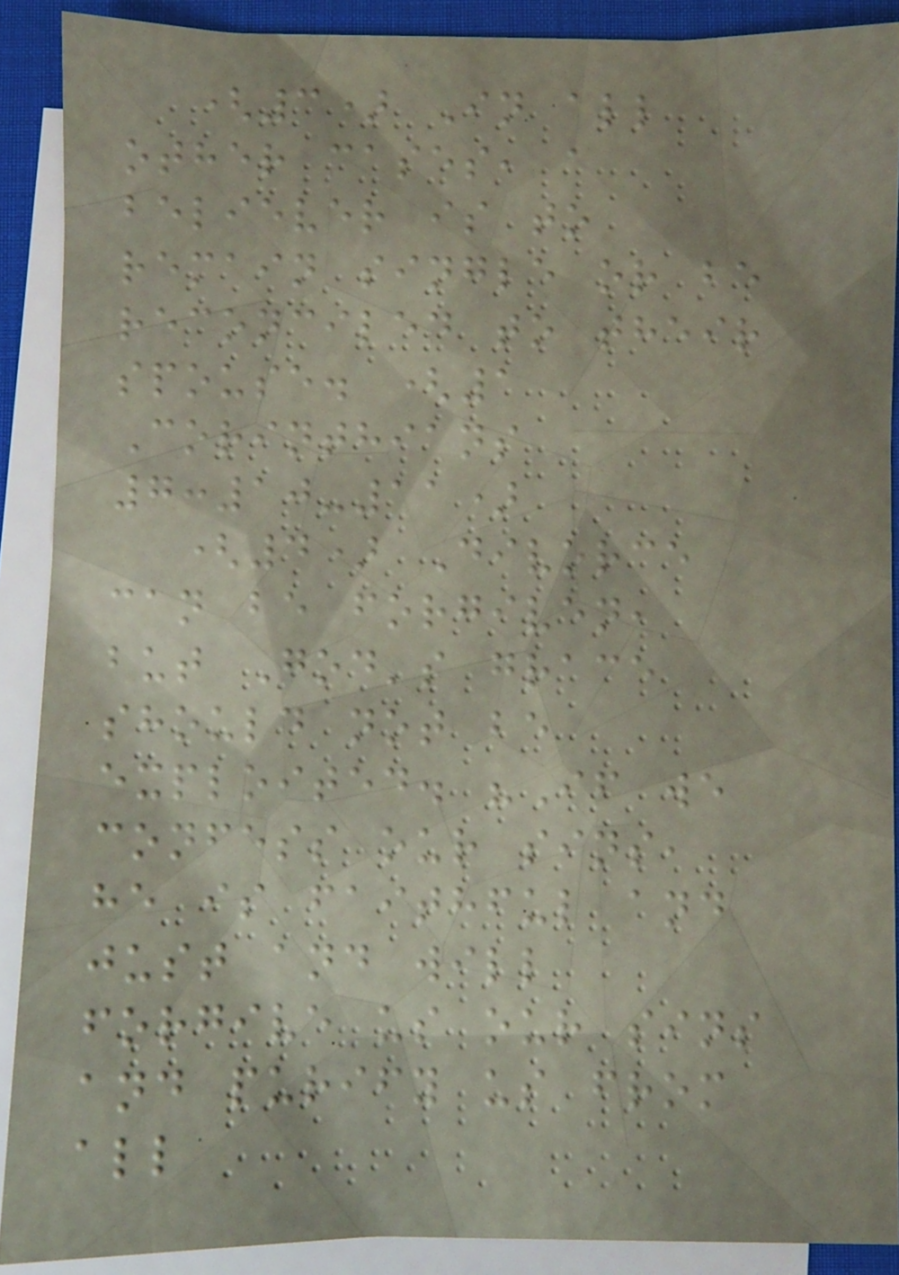(3) In all
other cases, a
believer is to
remain single or be
reconciled to their
spouse. (1
Corinthians
7:10-11)
(4) Divorce
can be forgiven,
but God's grace
should not be
exploited. "If we
confess our sins,
he is faithful and
just and will
forgive us our sins
and purify us from
all
